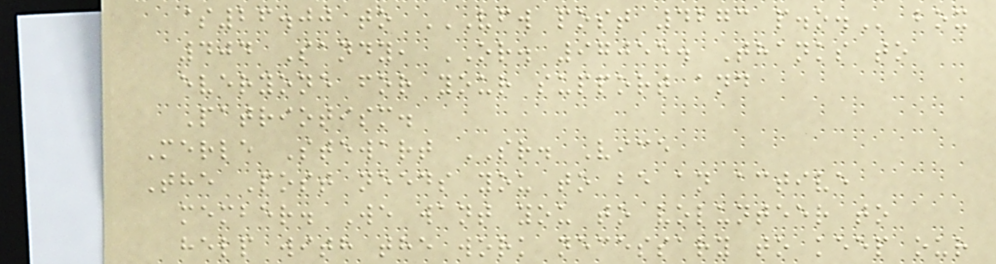$26.00 to VFW POST 4273 P.O. box
404 Sandy, OR. 97055. Thanks to
everyone for your support and
Patriotism.
Merle Stewart SR. Vice
The Post needs you to be an active
member. We want you to volunteer to
help with the work necessary to keep our
